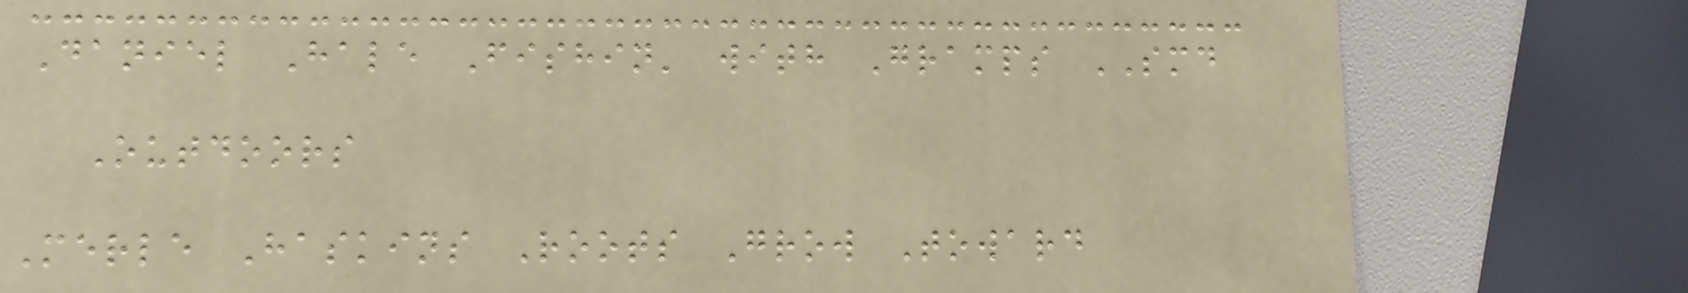Daniel Hale Fishin' with Gramps SMD
Outdoors
Merle Haskins Roots Grow Toward
